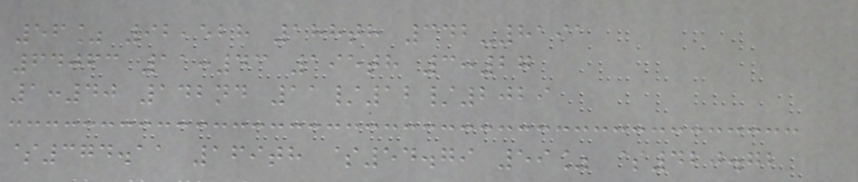56% 92,528 188th 342-8191
64063 11:43 195th 3:27
1:40 142nd 11/12/2029
$374.11 169th $54.79 59% $420.72
